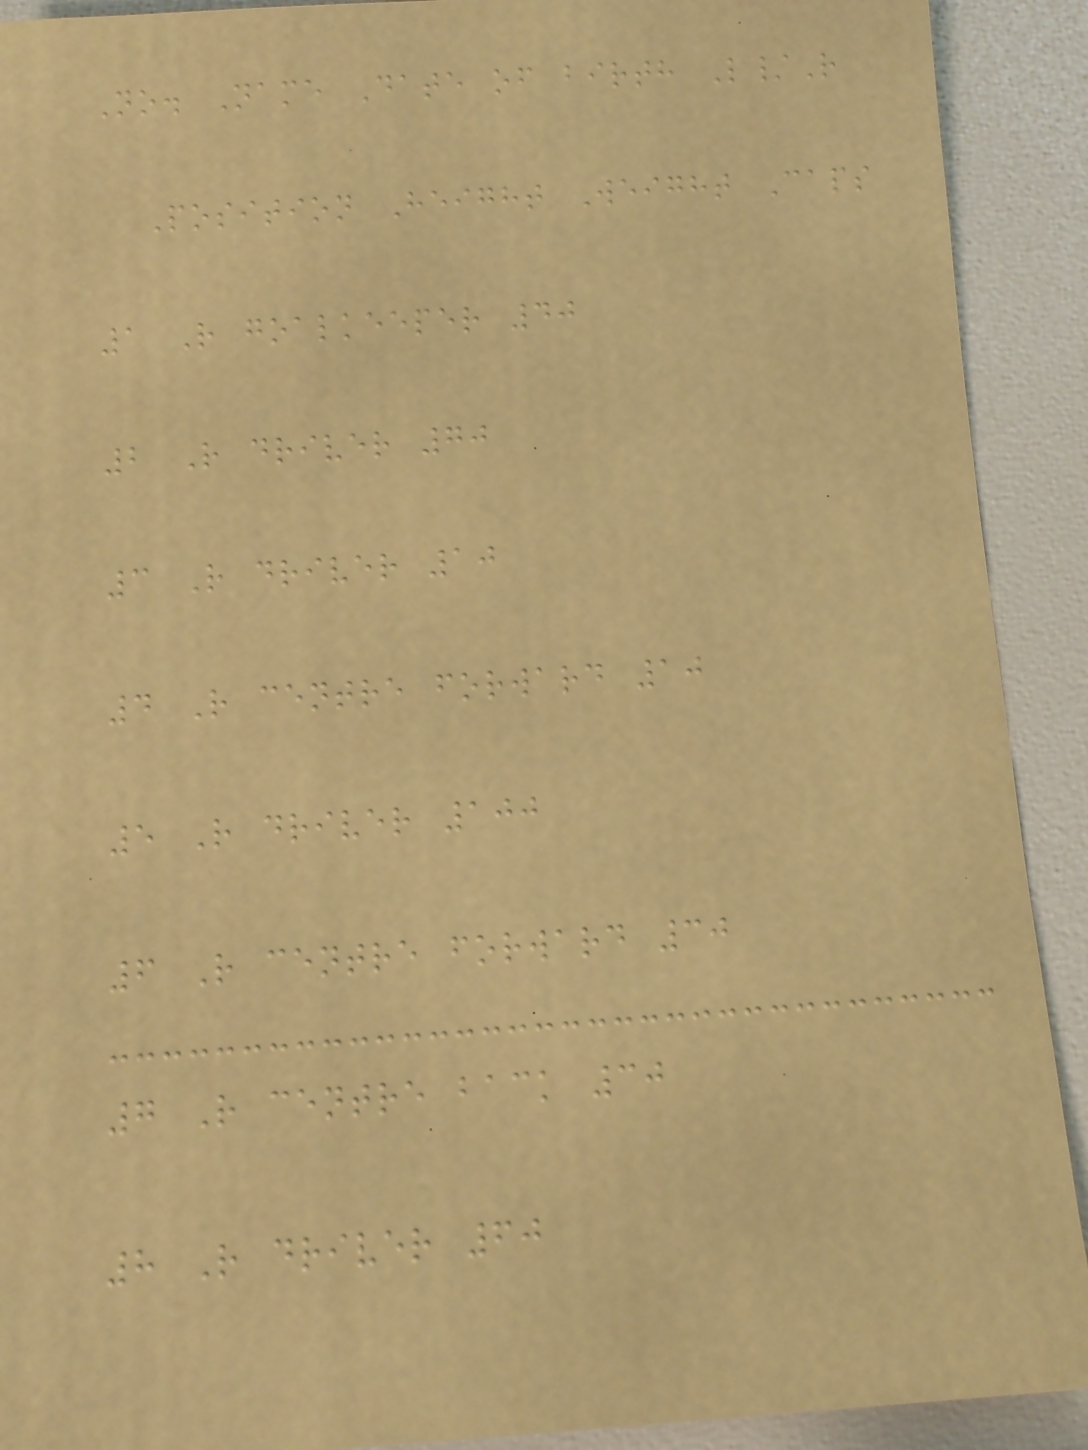No. Name Date of birth L/R
Position Height Weight Caps
1 R goalkeeper 40
2 R driver 70
3 R driver 10
4 R centre forward 10
5 R driver 100
6 R centre forward 30
7 R centre back 30
8 R driver 60
